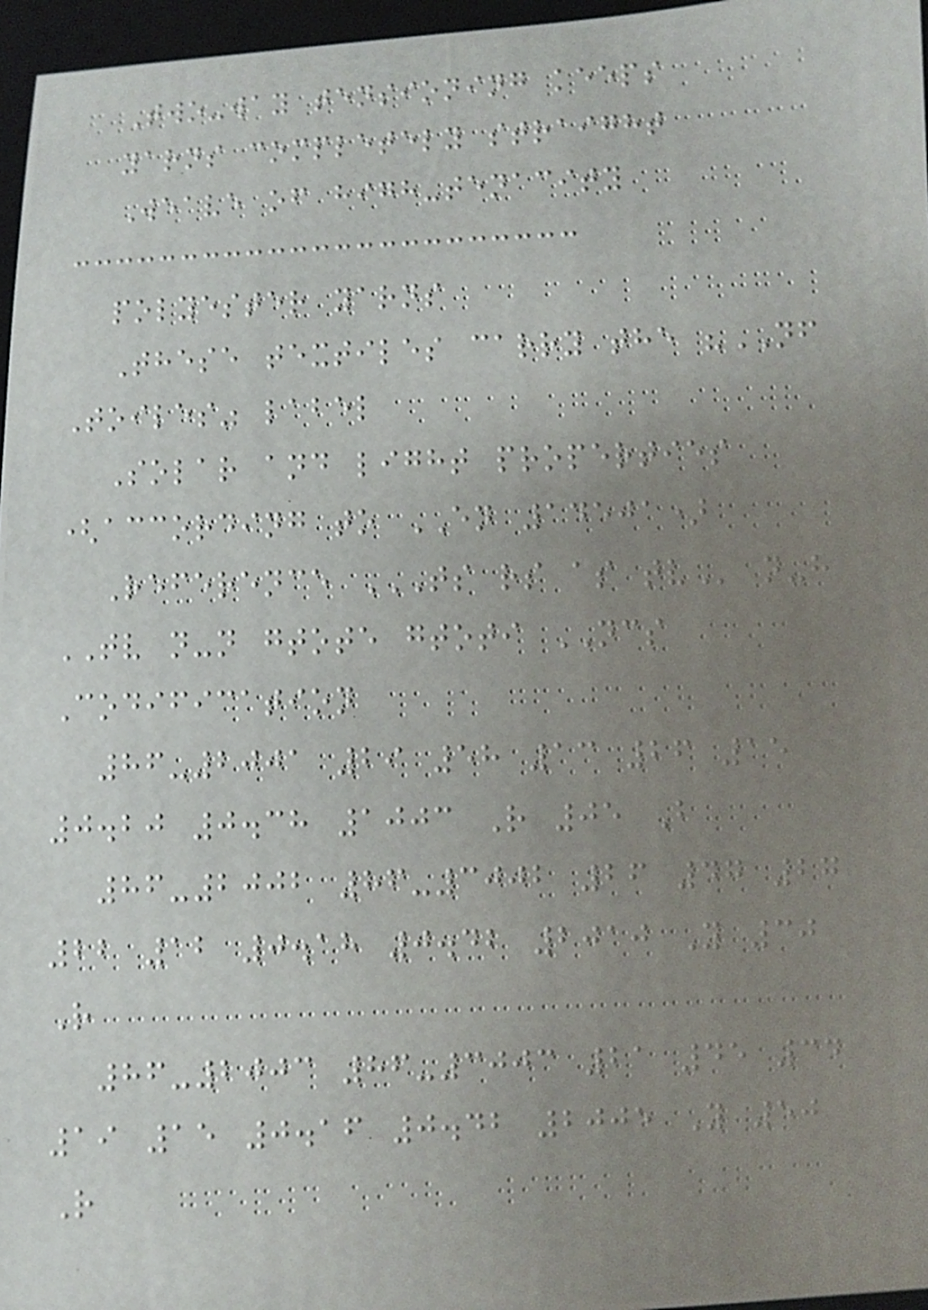Two-way tensioning keeps
yarns completely straight
Weave of high-tenacity
polyester yarns
These textiles carry the "NF
Toiles" label
Solar and light properties
(according to EN 14501)
Reference TS RS AS TV n-h
TV n-n gtote gtoti NCS
Codification
86-2001 29 58 13 26 15
0.20 0.38 1003 R 05 B
86-2002 86-3002 26 47 27
22 12 0.18 0.42 2010 Y 30
R
86-2003 86-3003 21 45 34
19 15 0.16 0.42 2005 Y 50
R
